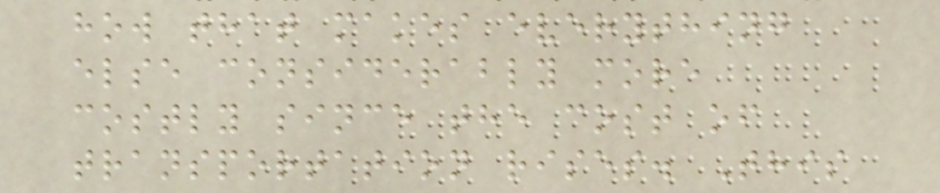how that makes everything
else considerably more
costly since the cost of
transportation rises. This
